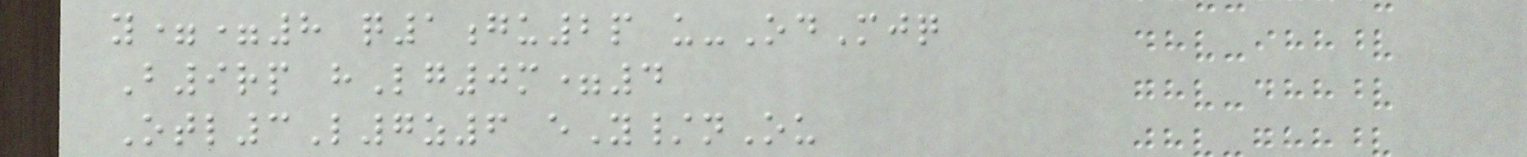y==8 q1gu2p u-OdMjq
B9rp hLg0m=4
Otl3L7z6 eY/nOu
